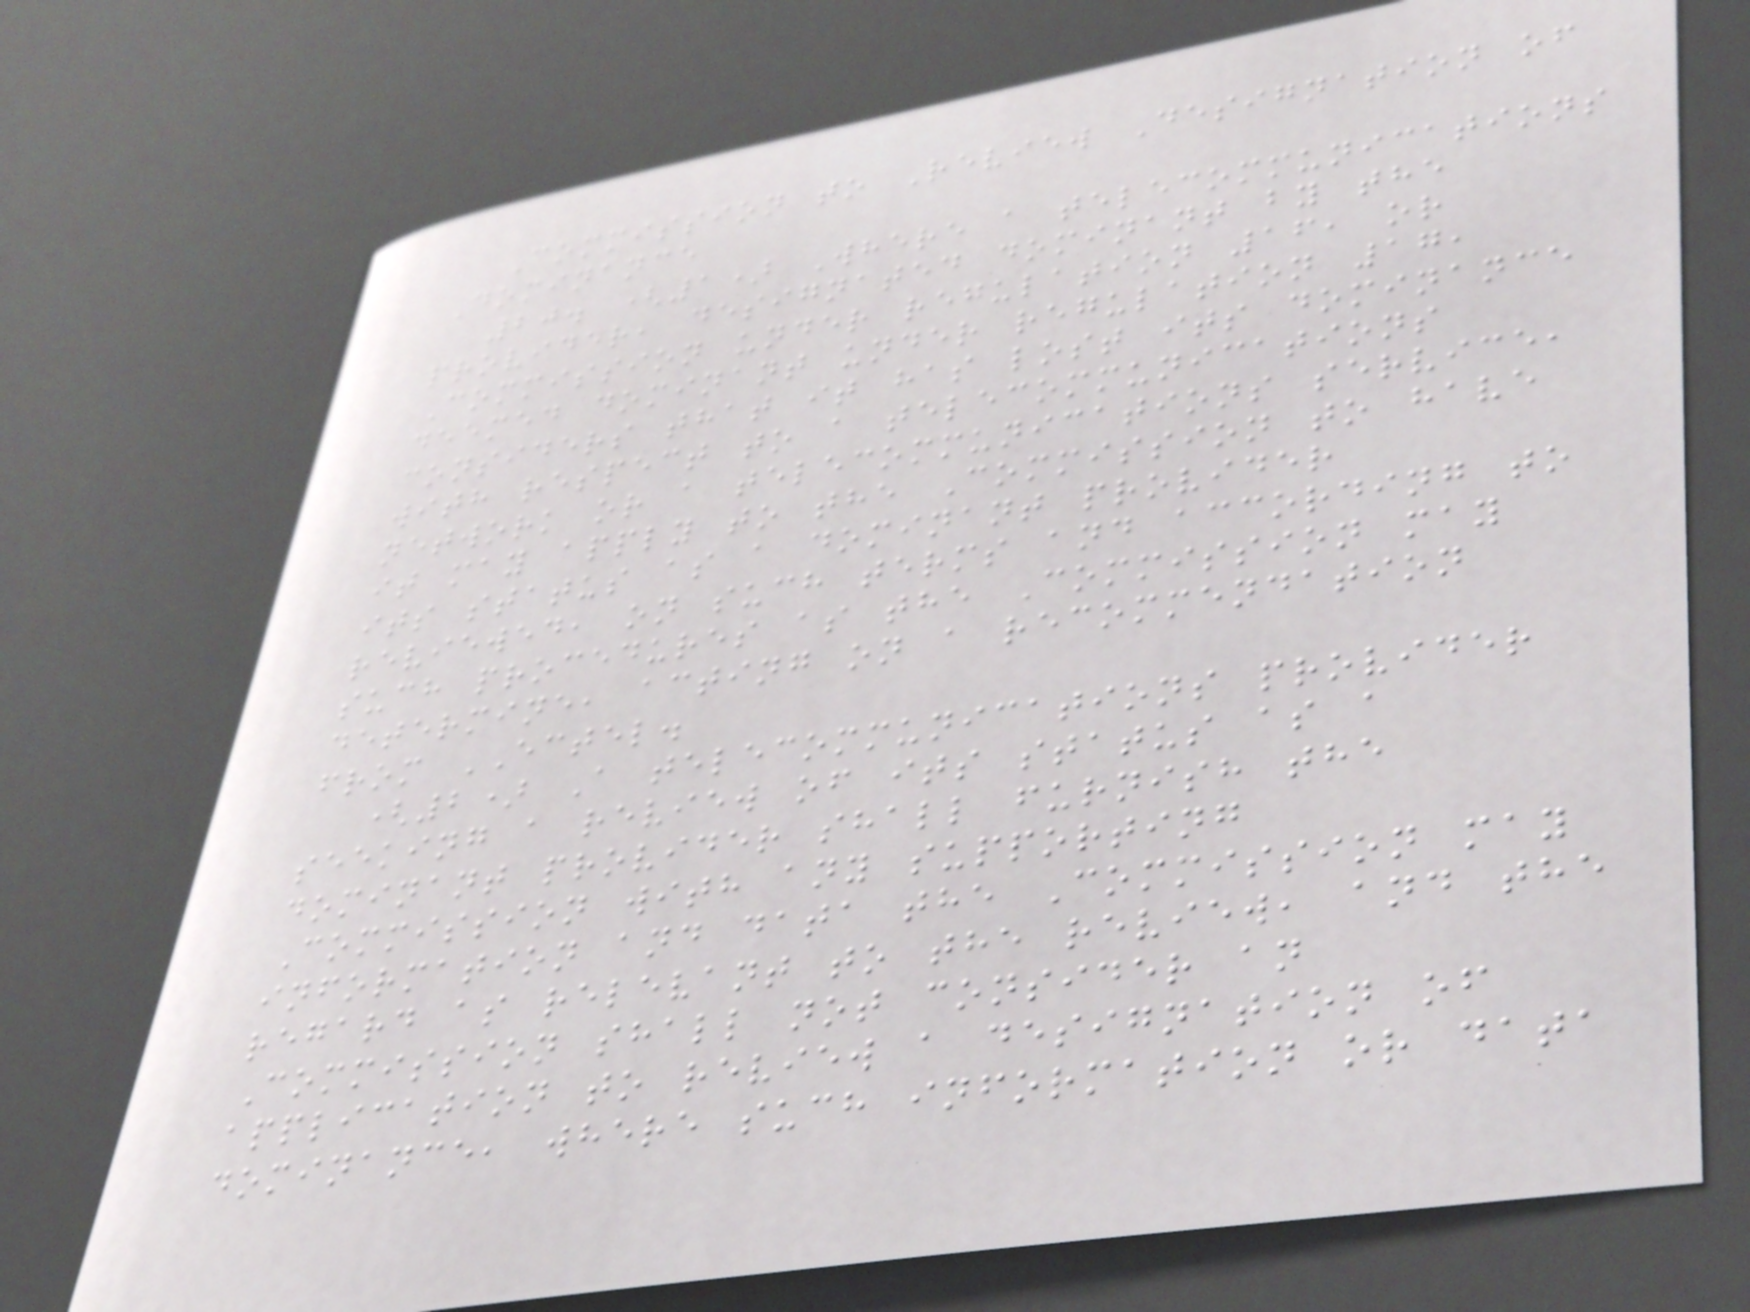Commission to Review Designation of
Dominance
20. (1) Where a telecommunications
provider, designated dominant by the
Commission under regulation 16, or
deemed dominant under regulation 17,
considers that it has lost its dominance
with respect to a telecommunications
network or a telecommunications service,
it may apply to the Commission to have
its status as a dominant provider
reviewed, on such terms and according to
such procedures as the Commission may
determine, acting on a recommendation
from ECTEL.
(2) A telecommunications provider
seeking a review of its status as a
dominant provider shall furnish the
Commission with any supporting
information and data the Commission may
regard as relevant to the review, and the
Commission shall not consider an
application to review a designation of
dominance, where such information or data
